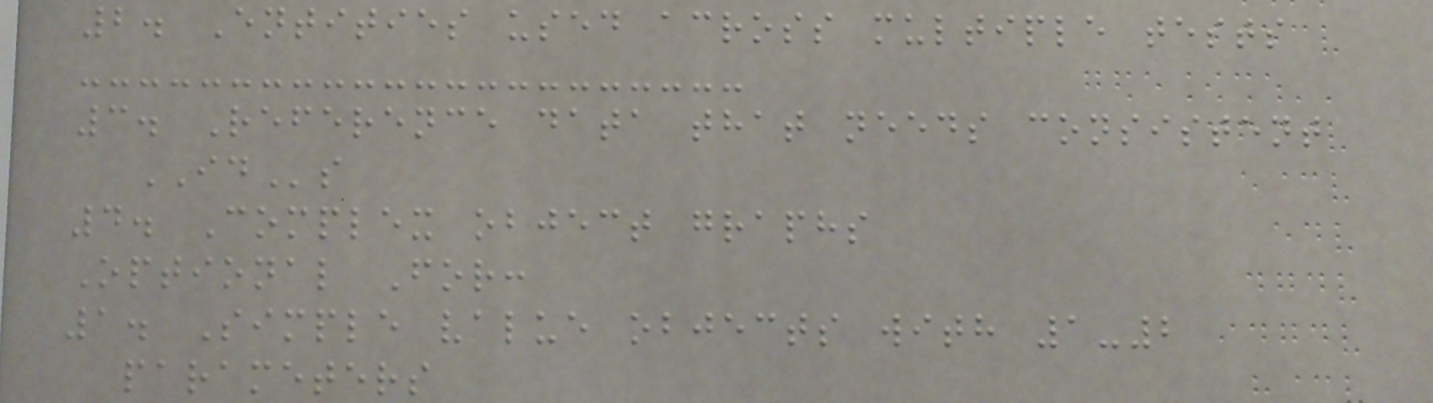2. Entities used across multiple tests
3. Reference data that needs consistent
IDs
4. Complex object graphs
Optional For:
1. Simple value objects with 1-2
parameters
